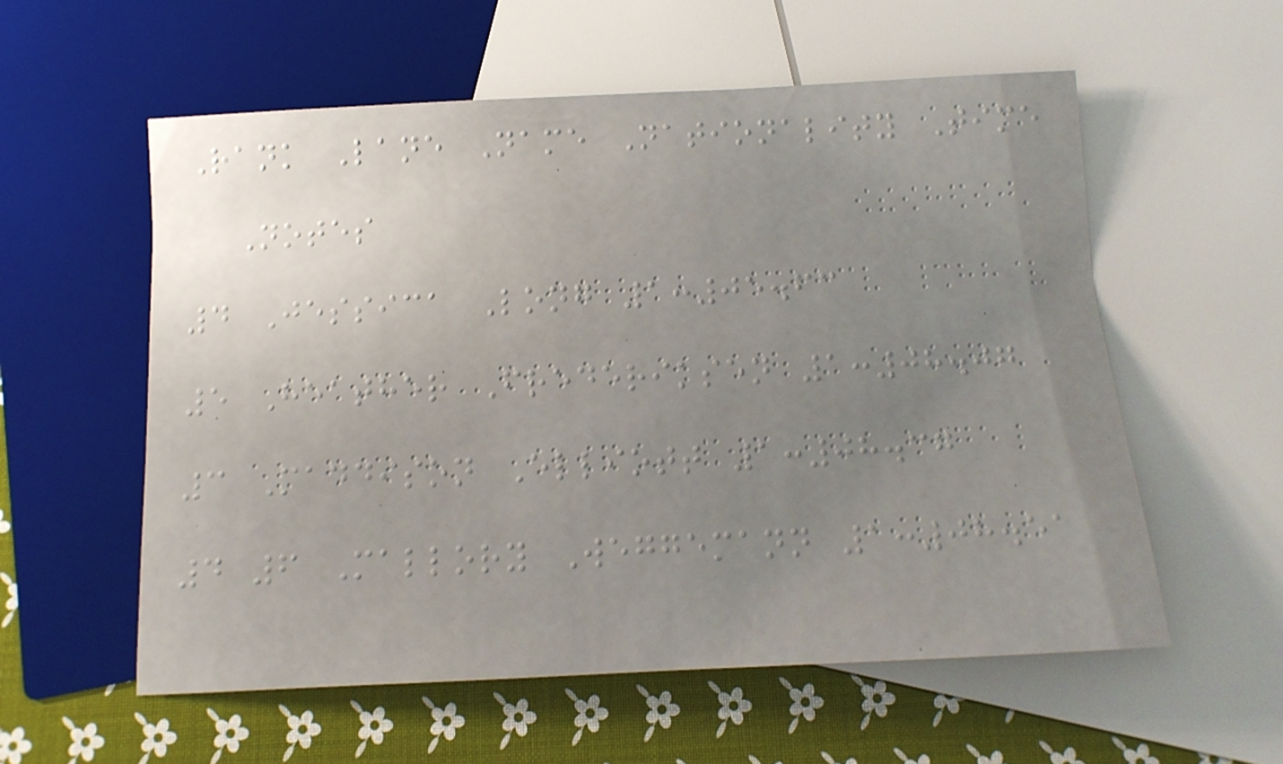Rank Lane Name Nationality Time
Notes
4 Jessica Long 1:05.63
5 Heather Frederiksen 1:08.07
3 Maddison Elliott 1:08.37
4 6 Mallory Weggemann 1:08.51
